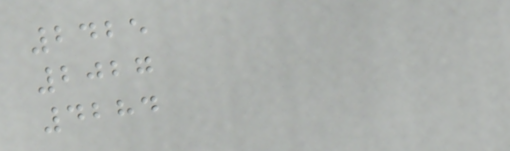2425
2027
4284
